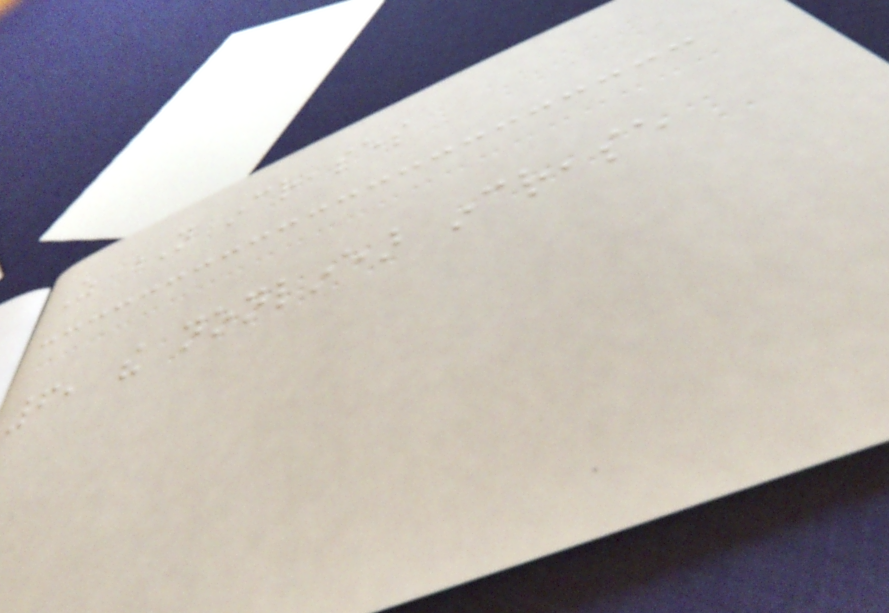As N increases
6, the nonlinear increase
